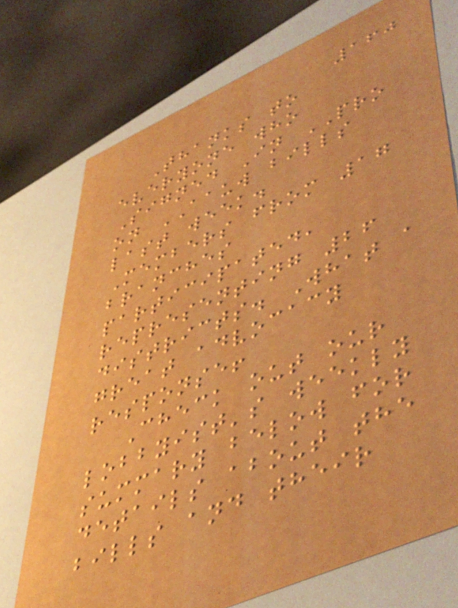160
Thanks to
everyone who
Signed In PRO
on AAUW bills
last week.
Members from 17
branches
participated,
representing 26
districts. What a
great advocacy
response!
Check out our
lobbyist's weekly
summary below for
details about the
bills and their
